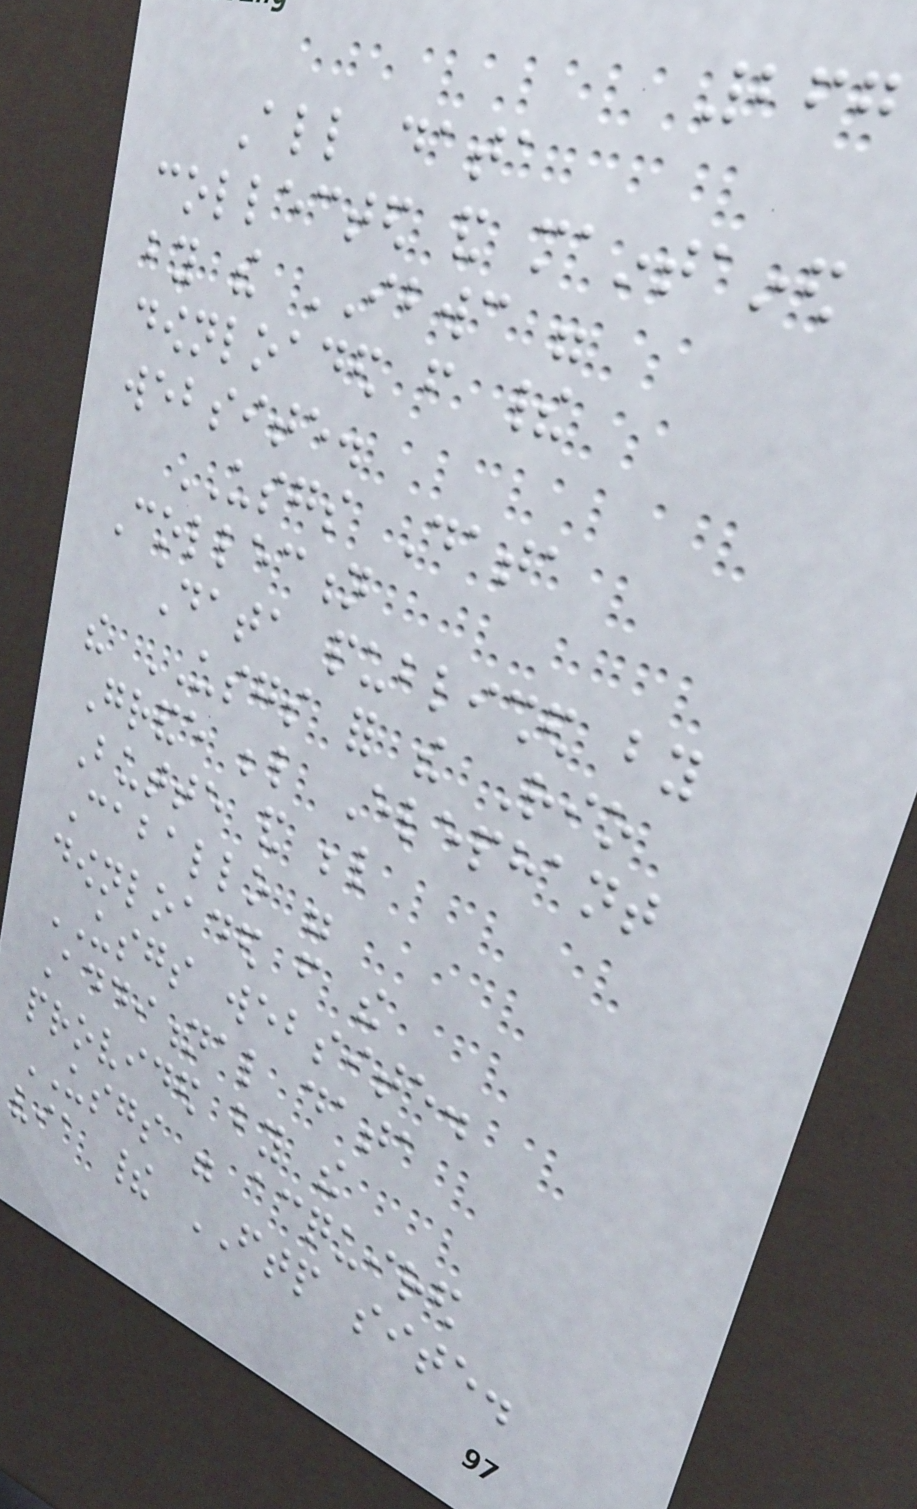267
All data
collected and maintained
by the IBWC were
downloaded from their
website.
USGS Data
Collection
Data published by
the USGS for the Rio
Grande below Elephant
Butte and below
Caballo were
downloaded from the
USGS website.
Additional data
provided by the
USGS were acquired
via their FTP site.
